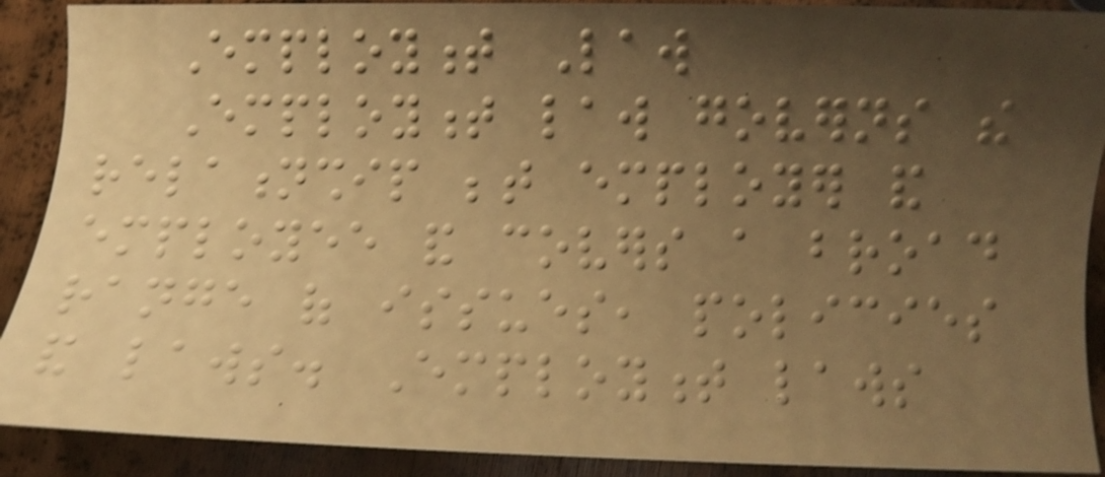Employment Law
Employment law governs the
relationship between employer and
employee and covers a broad
range of issues, policies
and laws. Employment laws
